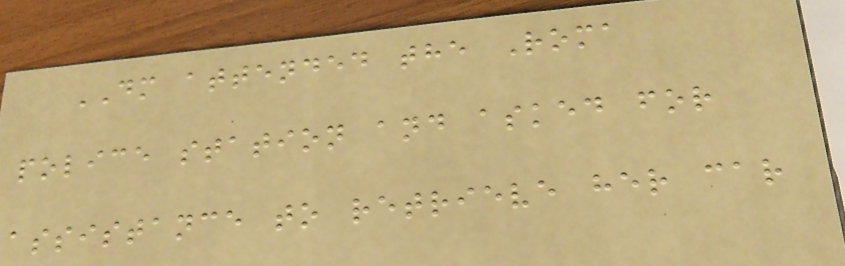DM attended the Roma
police station and asked for
assistance to retrieve her car
